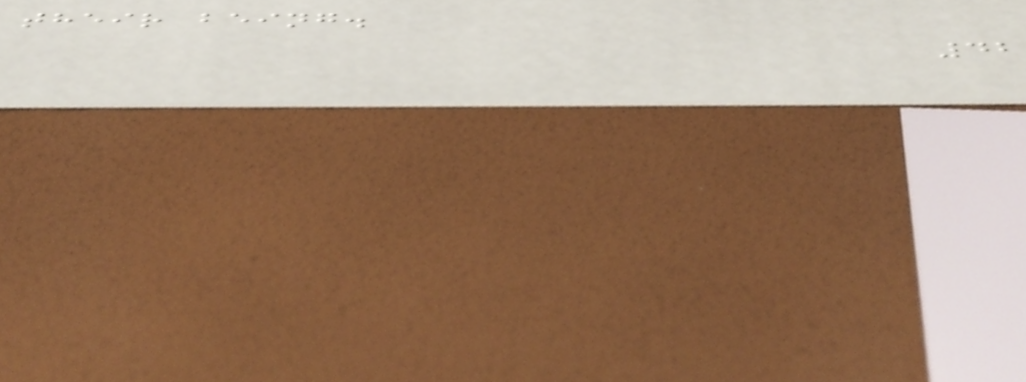their being.
42
